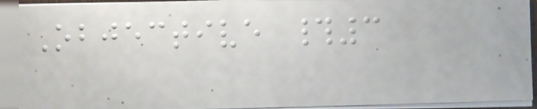Objective #3
